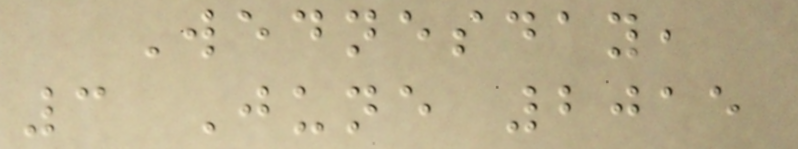Wednesday,
3 June 2015
